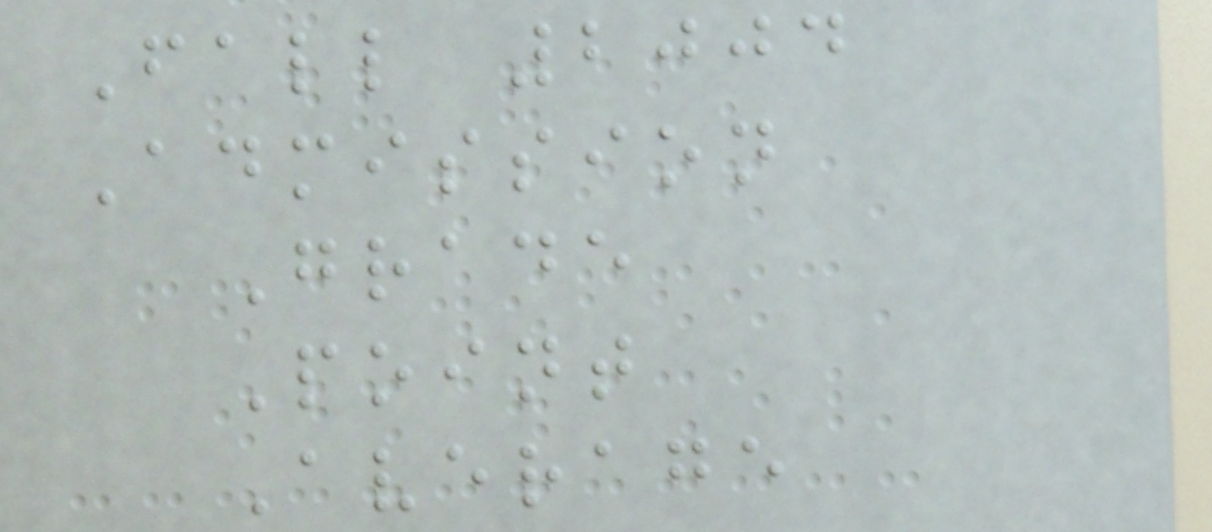Fall 2004
Admission
Grade
Point
Average
